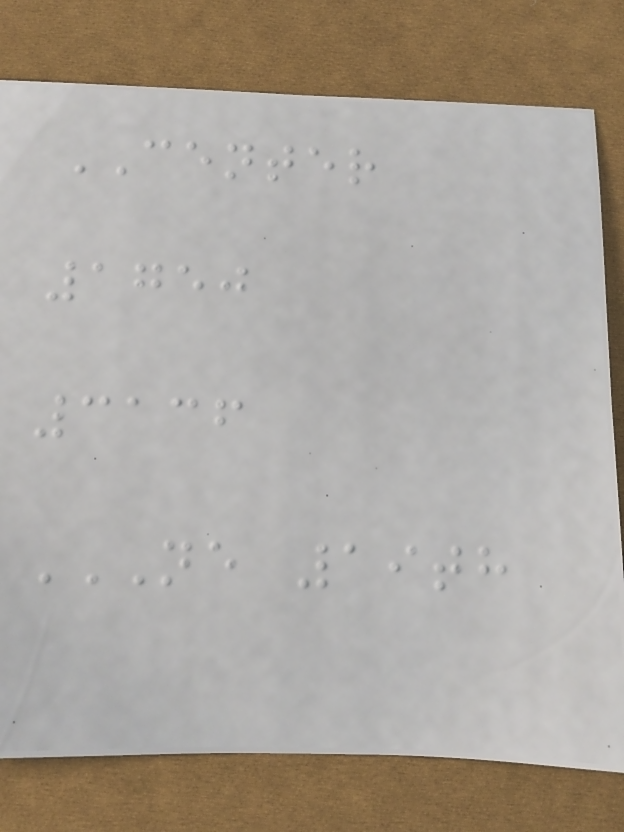CENTER
1750
3136
NE 19TH
